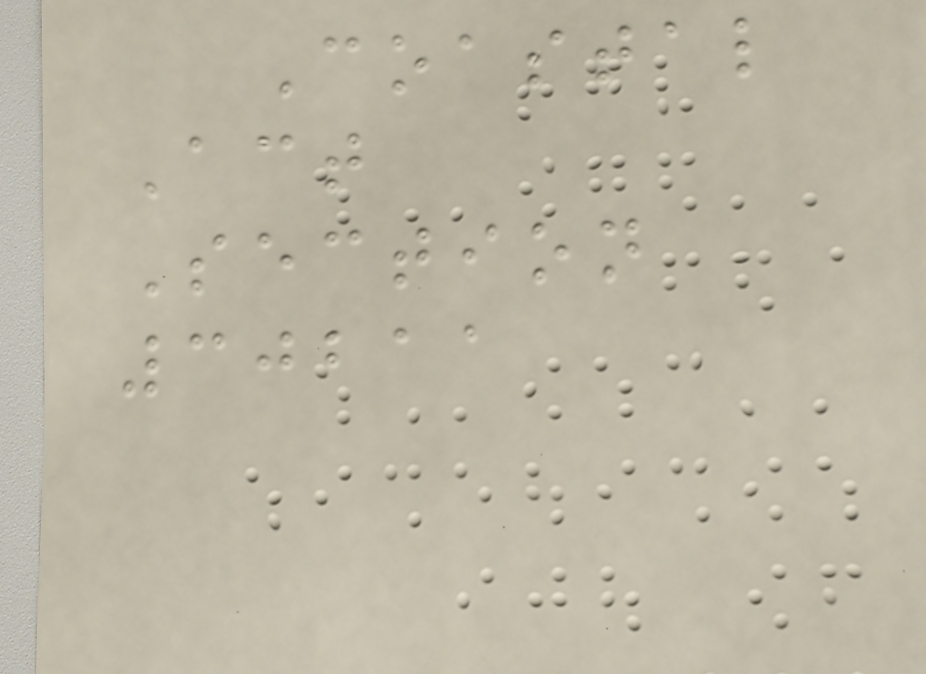Coastal
Act
Section
30211
